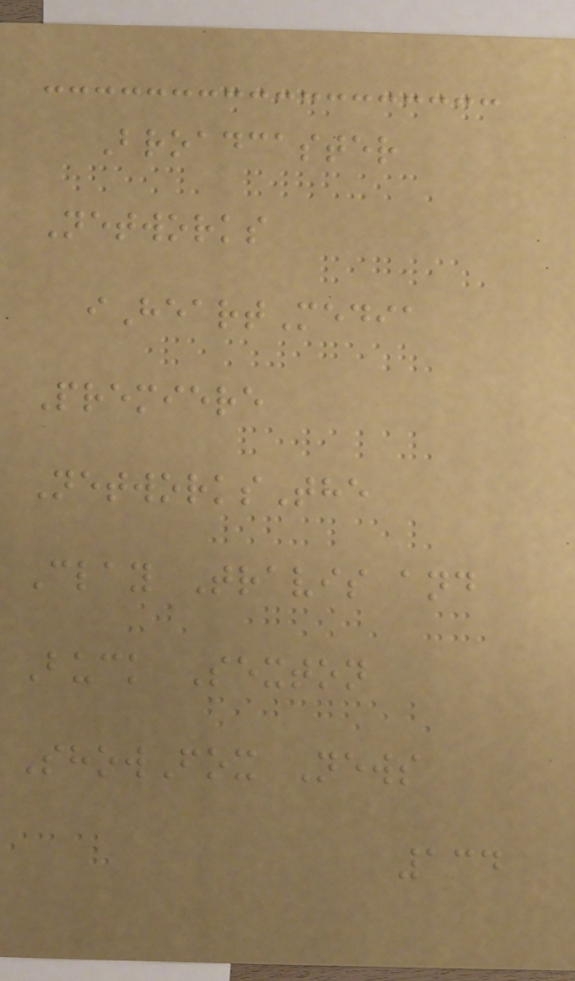Broadcaster
Networks
iHeartMedia
Premiere
NetworksThe
Clay Travis and
Buck Sexton
ShowFox News
134
